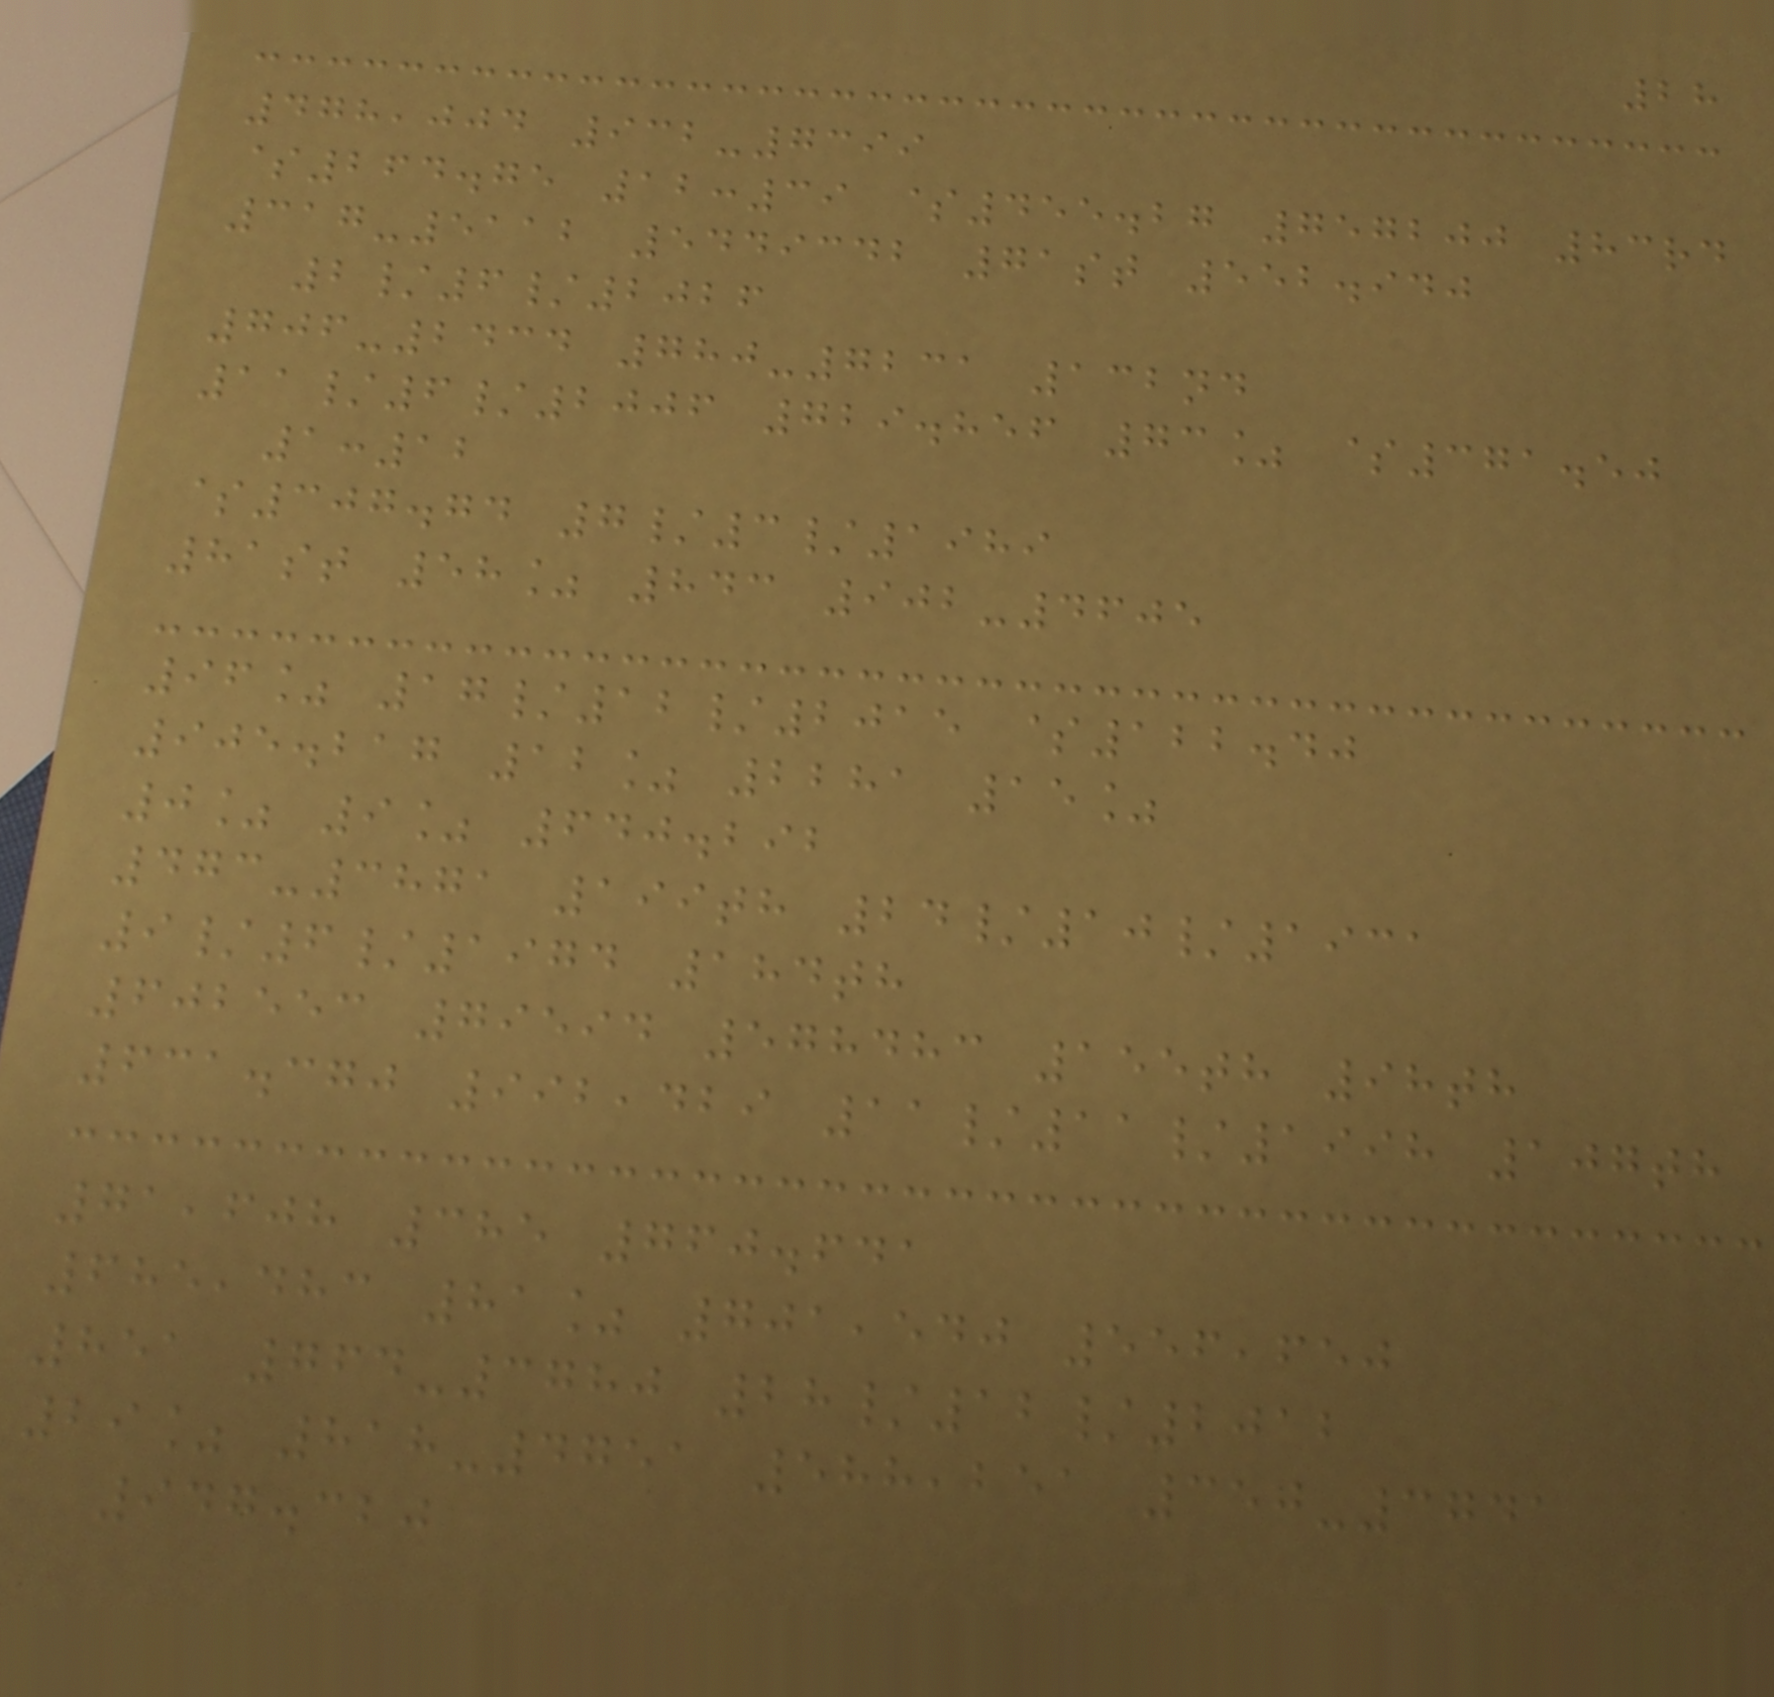28
478,004 932-7399
$264.75 12:39 $455.27 757200 83rd
317-5112 5449342 71st 552.940
2/6/2026
706-2434 780-7231 132nd
11/6/2006 729.856 73% $371.50
1:12
$307.74 7/3/1989
81st 58% 843 902-4605
96% 17/12/2015 $122.40
905.217 12% 2281 15%
0% 9% 640.292
473-3871 199th 24/10/1931
9/6/1974 184th
602553 79594 578483 155th 98th
631.370 992,429 11/11/1998 107th
71,608 385 760.641
685,483 81% 701,540 556,650
851 764-3780 28/12/2012
29% 818-4751 588,251 350-3741
947.320
